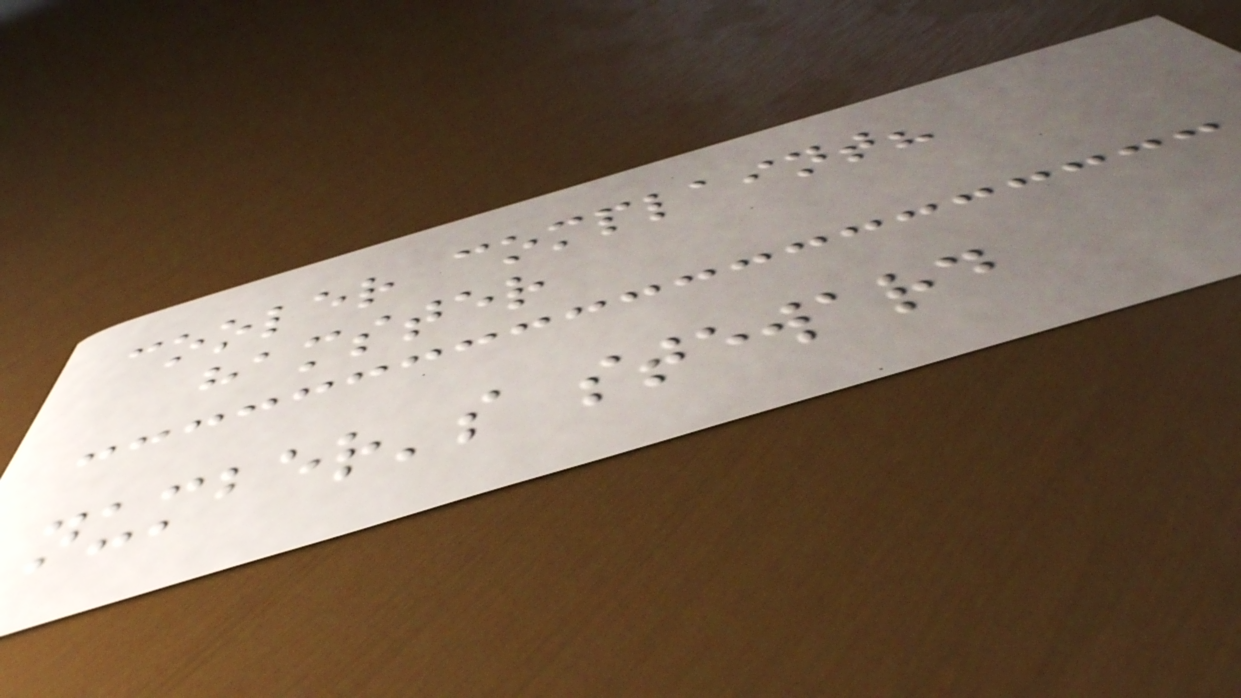cooler complaint?
hamster
number's steward
